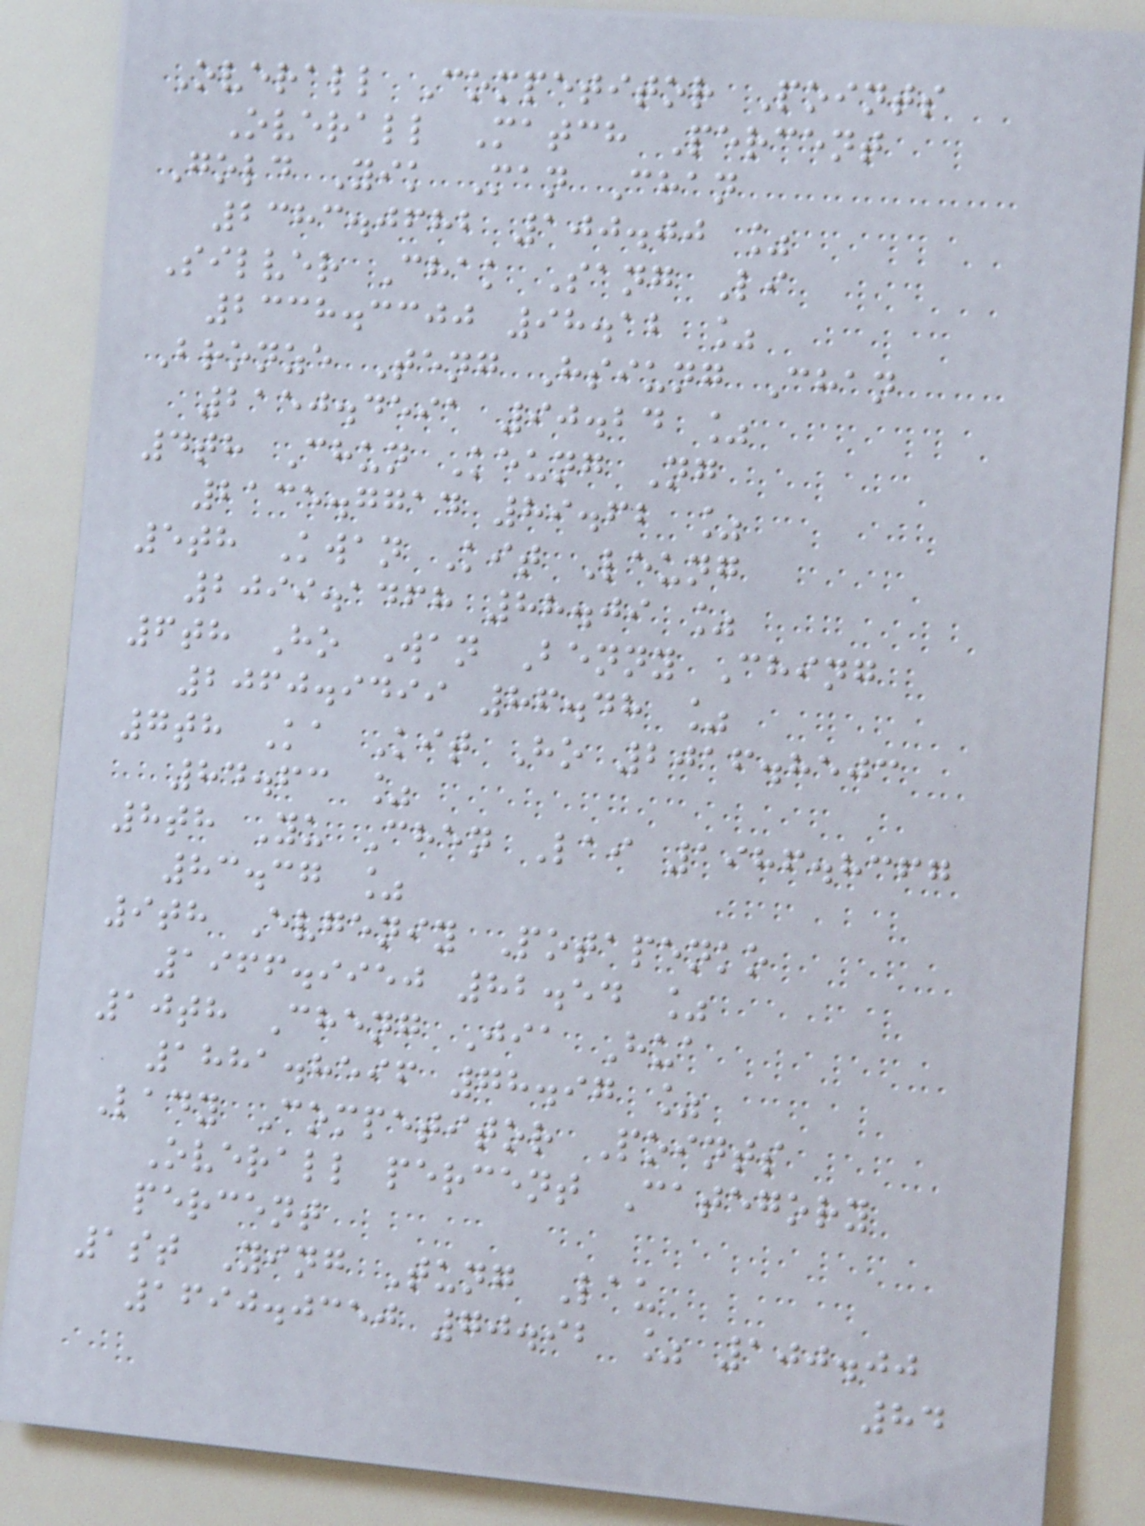Overall Competitor Points
Overall Match Percent
Gold Yik Man Chan
2383.0682 100.00 %
Silver Chak Sang Li
2338.3300 98.12 %
Bronze Teng Hsiung Chan
2150.4591 90.24 %
4th Chun Keung Ng
2135.7714 89.62 %
5th Kwan Kit Leung
2099.1468 88.09 %
6th Ho Wan Benny Ching
2060.9499 86.48 %
7th Ka Kit Ho 2016.8503
84.63 %
8th Yu Chen Lai 1986.8367
83.37 %
9th Evgeniy Potapenko
1966.9950 82.54 %
10th Cheng Jia Hua
1881.8596 78.97 %
Lady Competitor Points
Overall percent Category
percent
1st Ying Tung Lau
1690.0350 70.92 % 100.00
84
